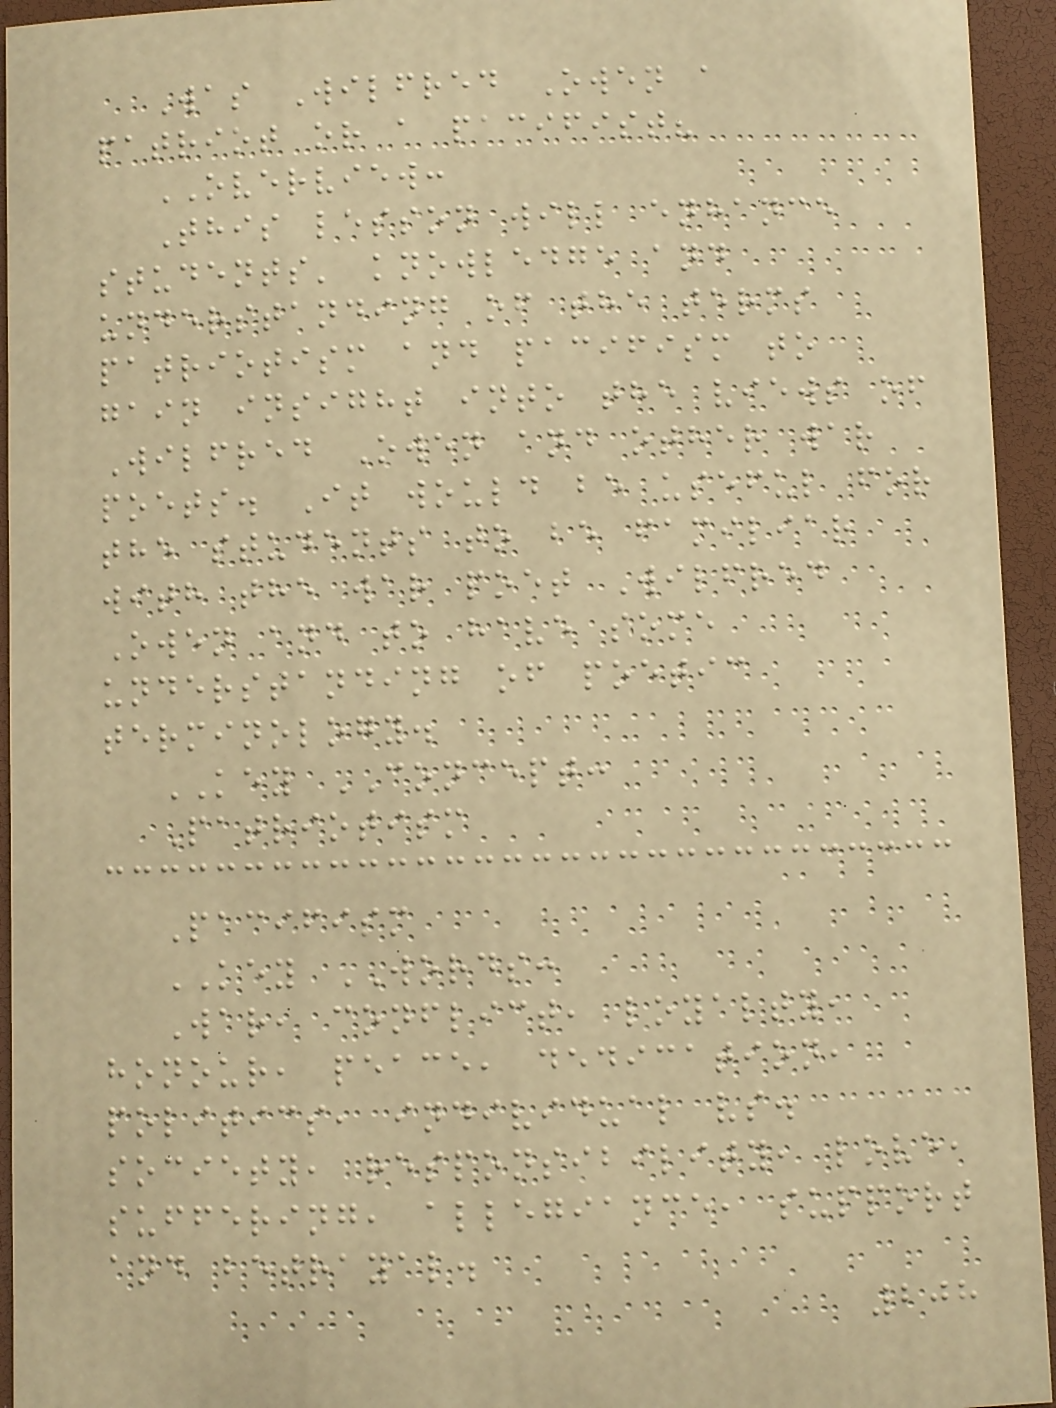Was Wilfred Owen a
patriot or a pacifist?
OVERVIEW:
This lesson will enhance
students' knowledge and
understanding of the terms
patriotism and pacifism to
gain insight into the views of
Wilfred Owen and other war
poets. It would be useful for
the students to be familiar
with the war poet Wilfred
Owen and to have some
understanding of poetic
terminology.
KEY CONCEPT:
Patriotism
Pacifism
KEY WORDS:
War, conflict, loyalty,
honour, peace, dedication,
politics, individual vs.
society, responsibility, love,
suffering, allegiance, support
and betrayal.
208
